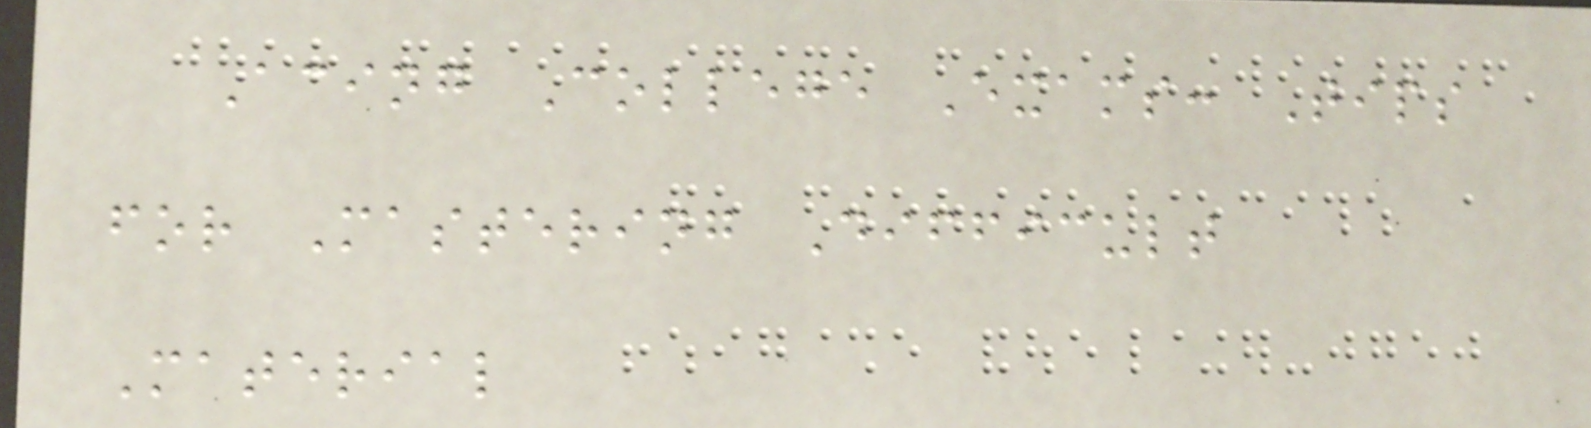Acing College Exams: Tips
for Mastering Difficult
Material
